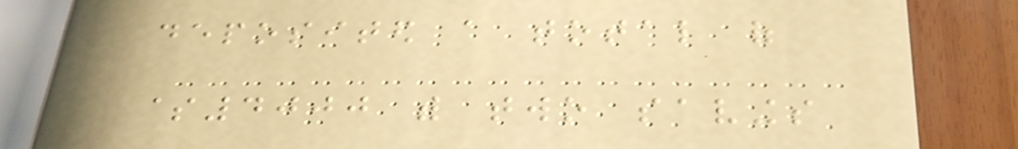deposited a total of
$4000 with two savings
